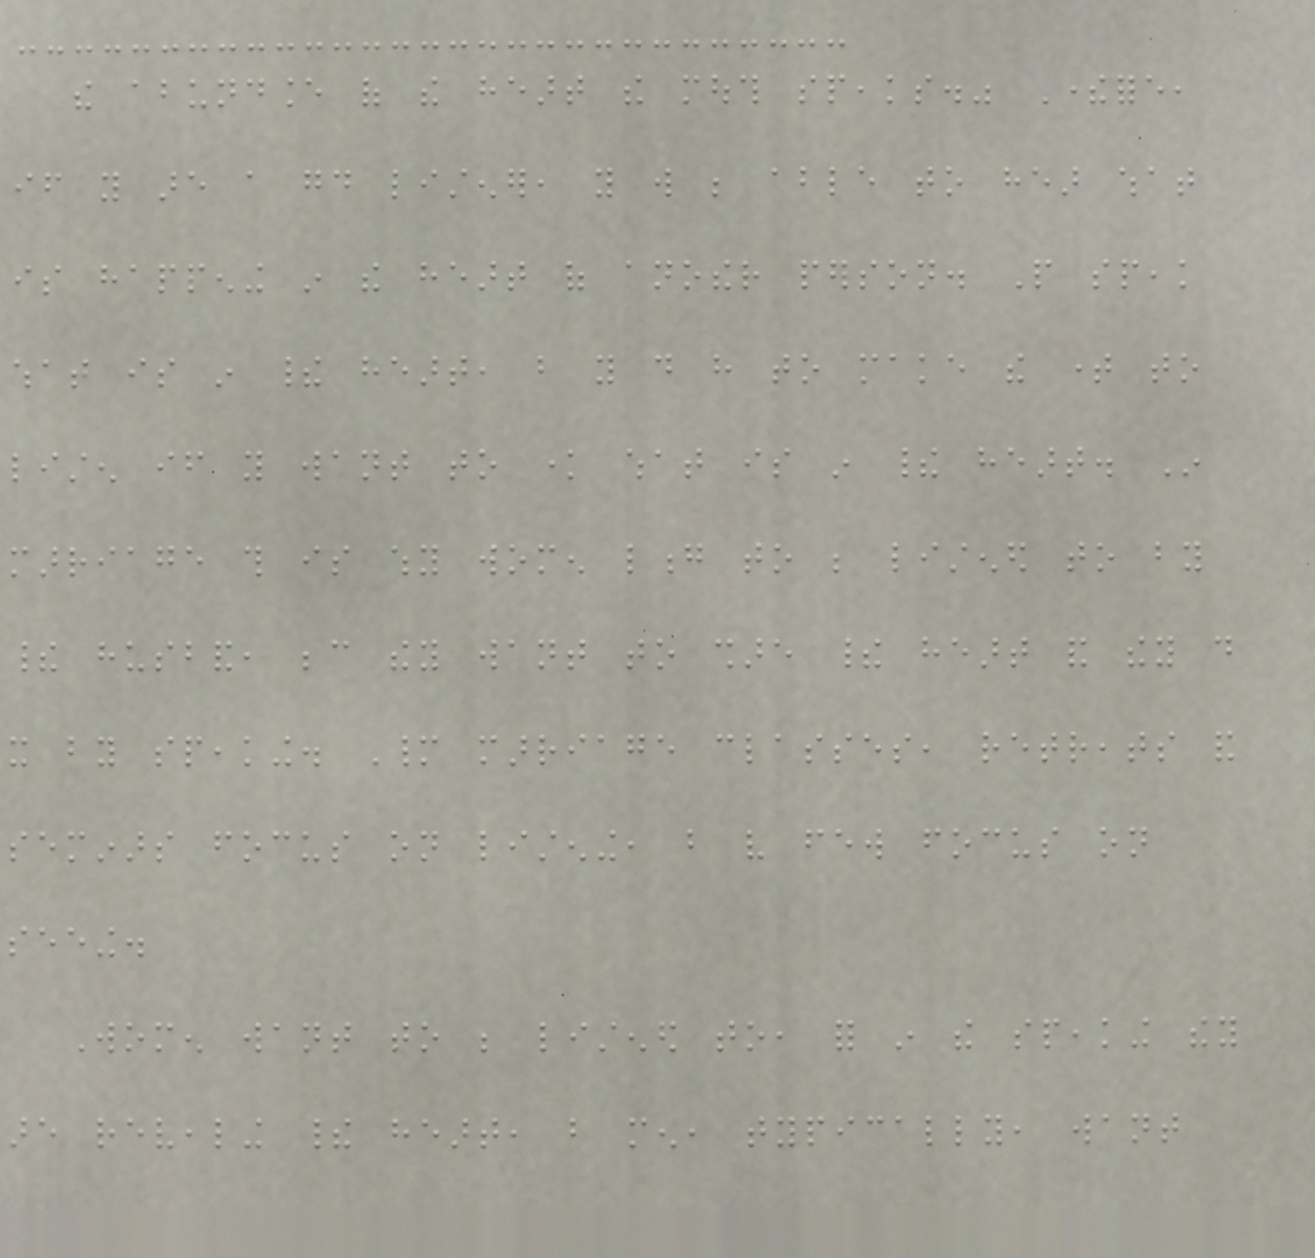the abundance of the heart the mouth speaks." Therefore,
if you are a good listener, you will be able to hear what
is happening in the heart of another person. People speak
what is in their heart, but you do have to make the time to
listen if you want to know what is in their heart. In
marriage this is why women long to be listened to by
their husband, because they want to share their heart and they do
it by speaking. Many marriage classes, retreats and
seminars focus on listening, but very few focus on
seeing.
Women want to be listened to, for in the speaking they
are revealing their heart, but men, typically, want
